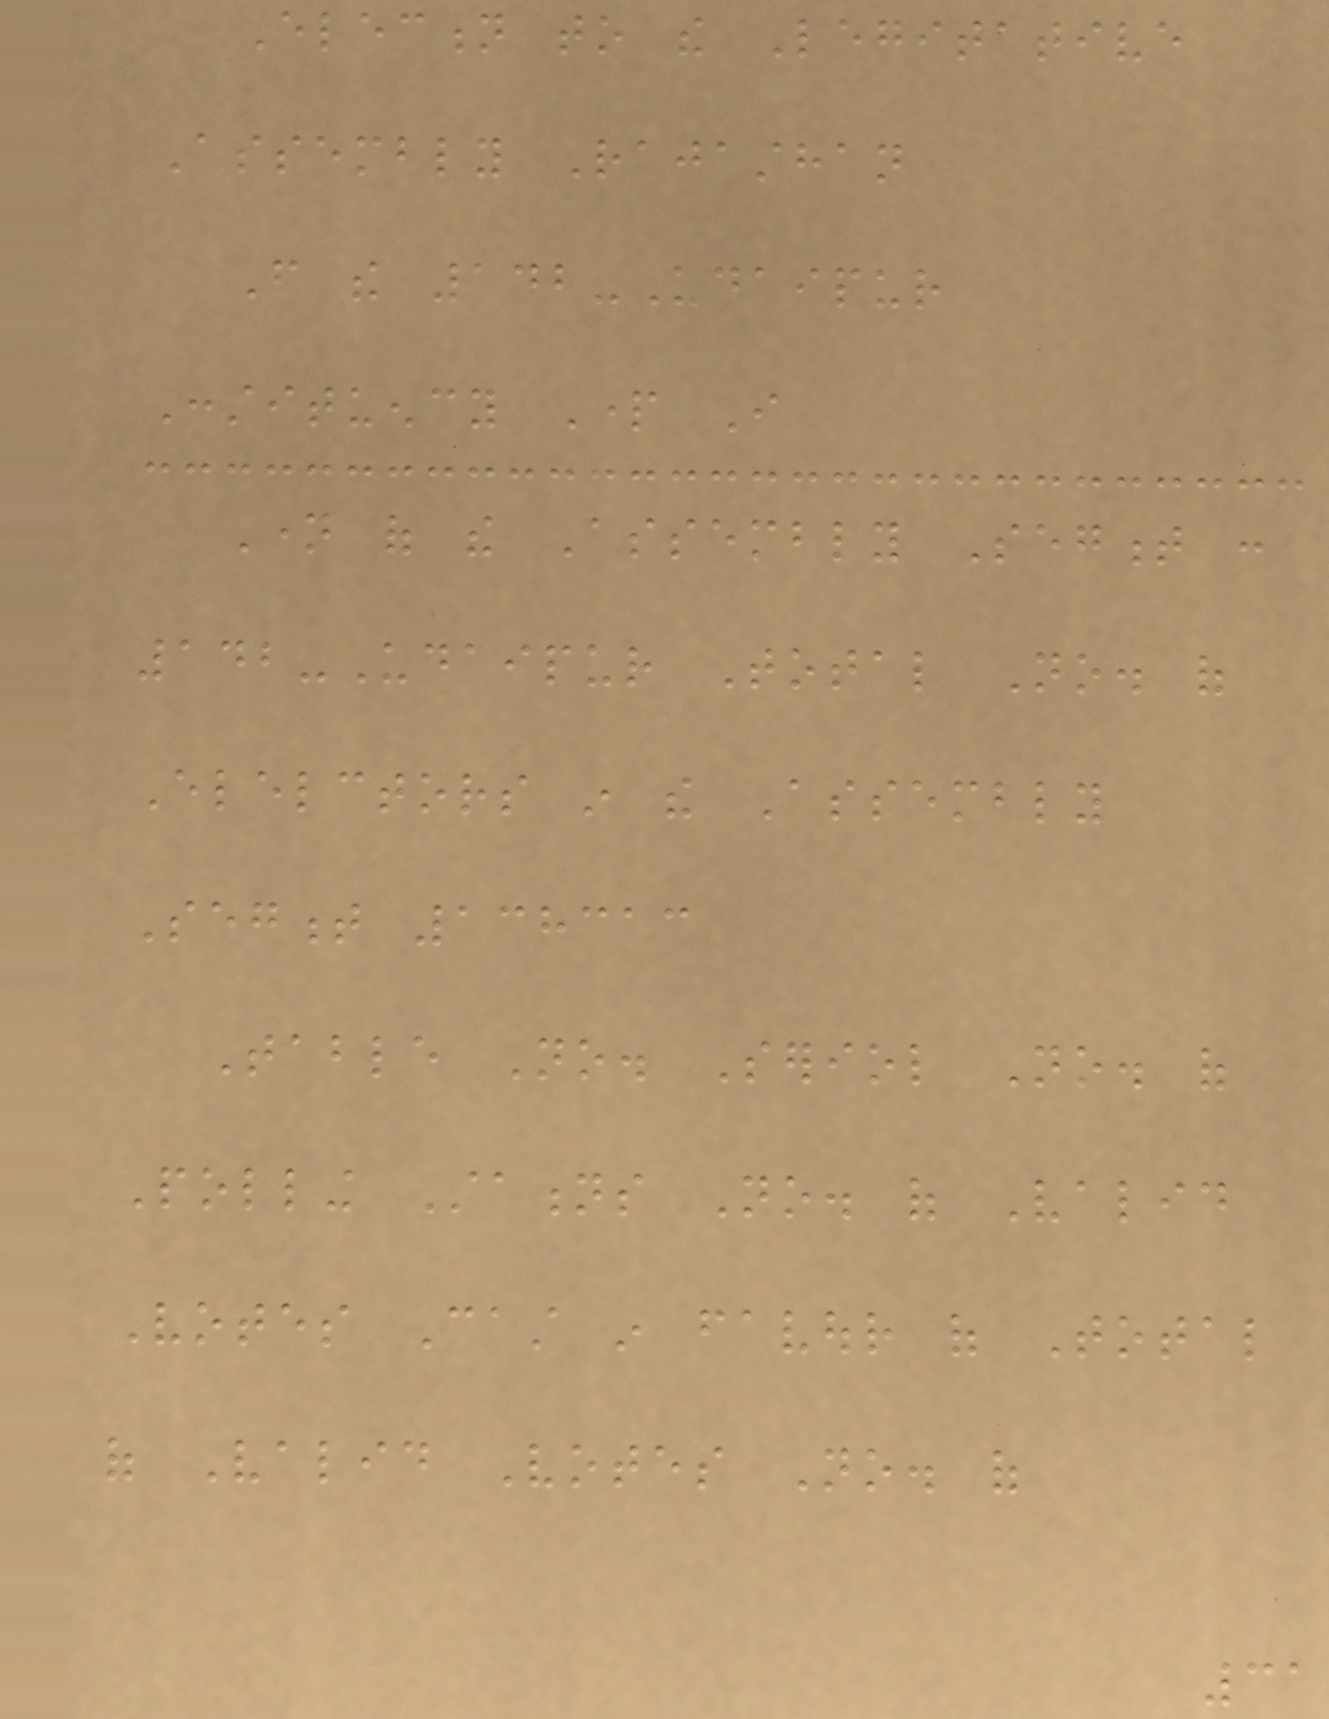Election to the Legitative
Assembly Rajasthan
From the 142-Udaipur
Constituency Part I
Name of the Assembly Segment :
142-Udaipur Total No. of
Elelctors in the Assembly
Segment 138313
Table No. Seriol No. of
Polling Stations No. of Valid
Votes Cast in favour of Total
of Valid Votes No. of
31
